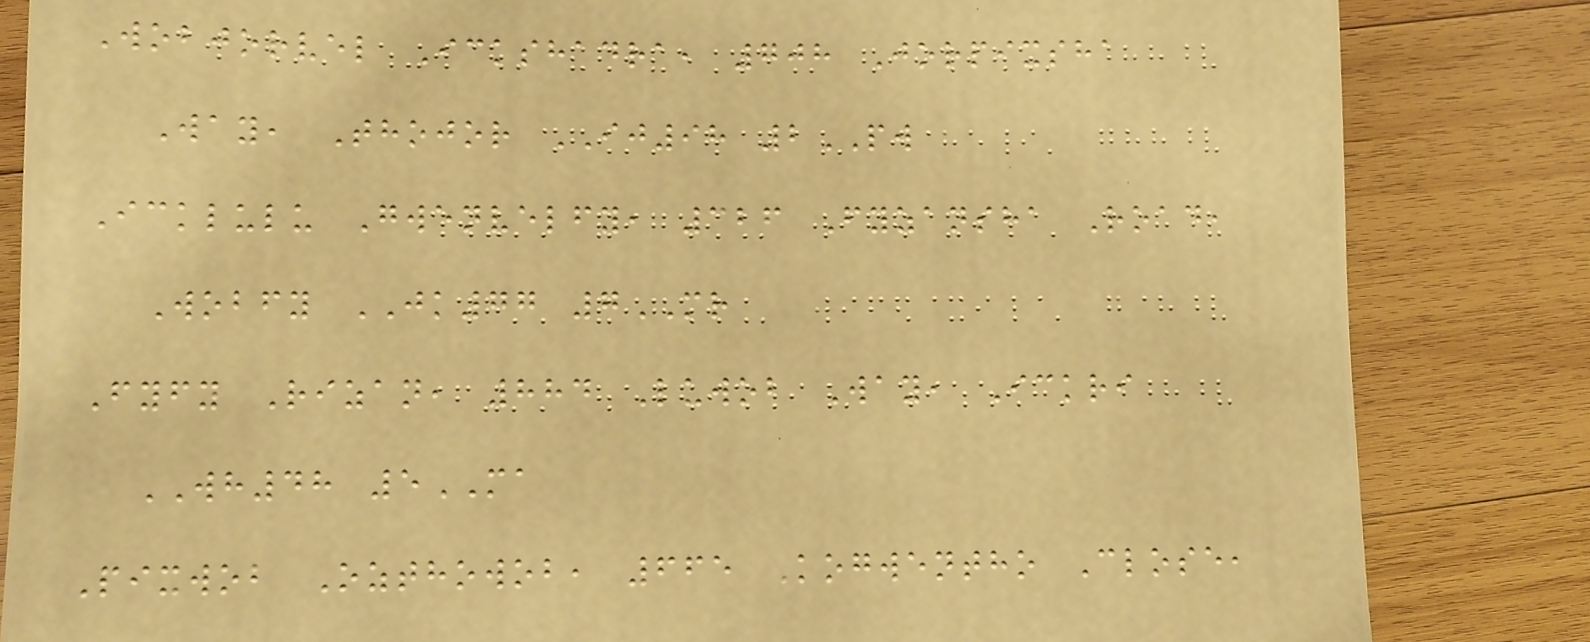Wobjorvel Ickshadra, 708 Jorpixsha
Way, Thojor IJ98 2PW
Icklulu Gwenvelfy, 326 Fyzansha Road,
Wobfy JK77 7MR
Fyfy Rizan, 884 Luwob Way, Ickri
WH48 5MA
Pixwob Ozthowob, 665 Kogwentho Close,
